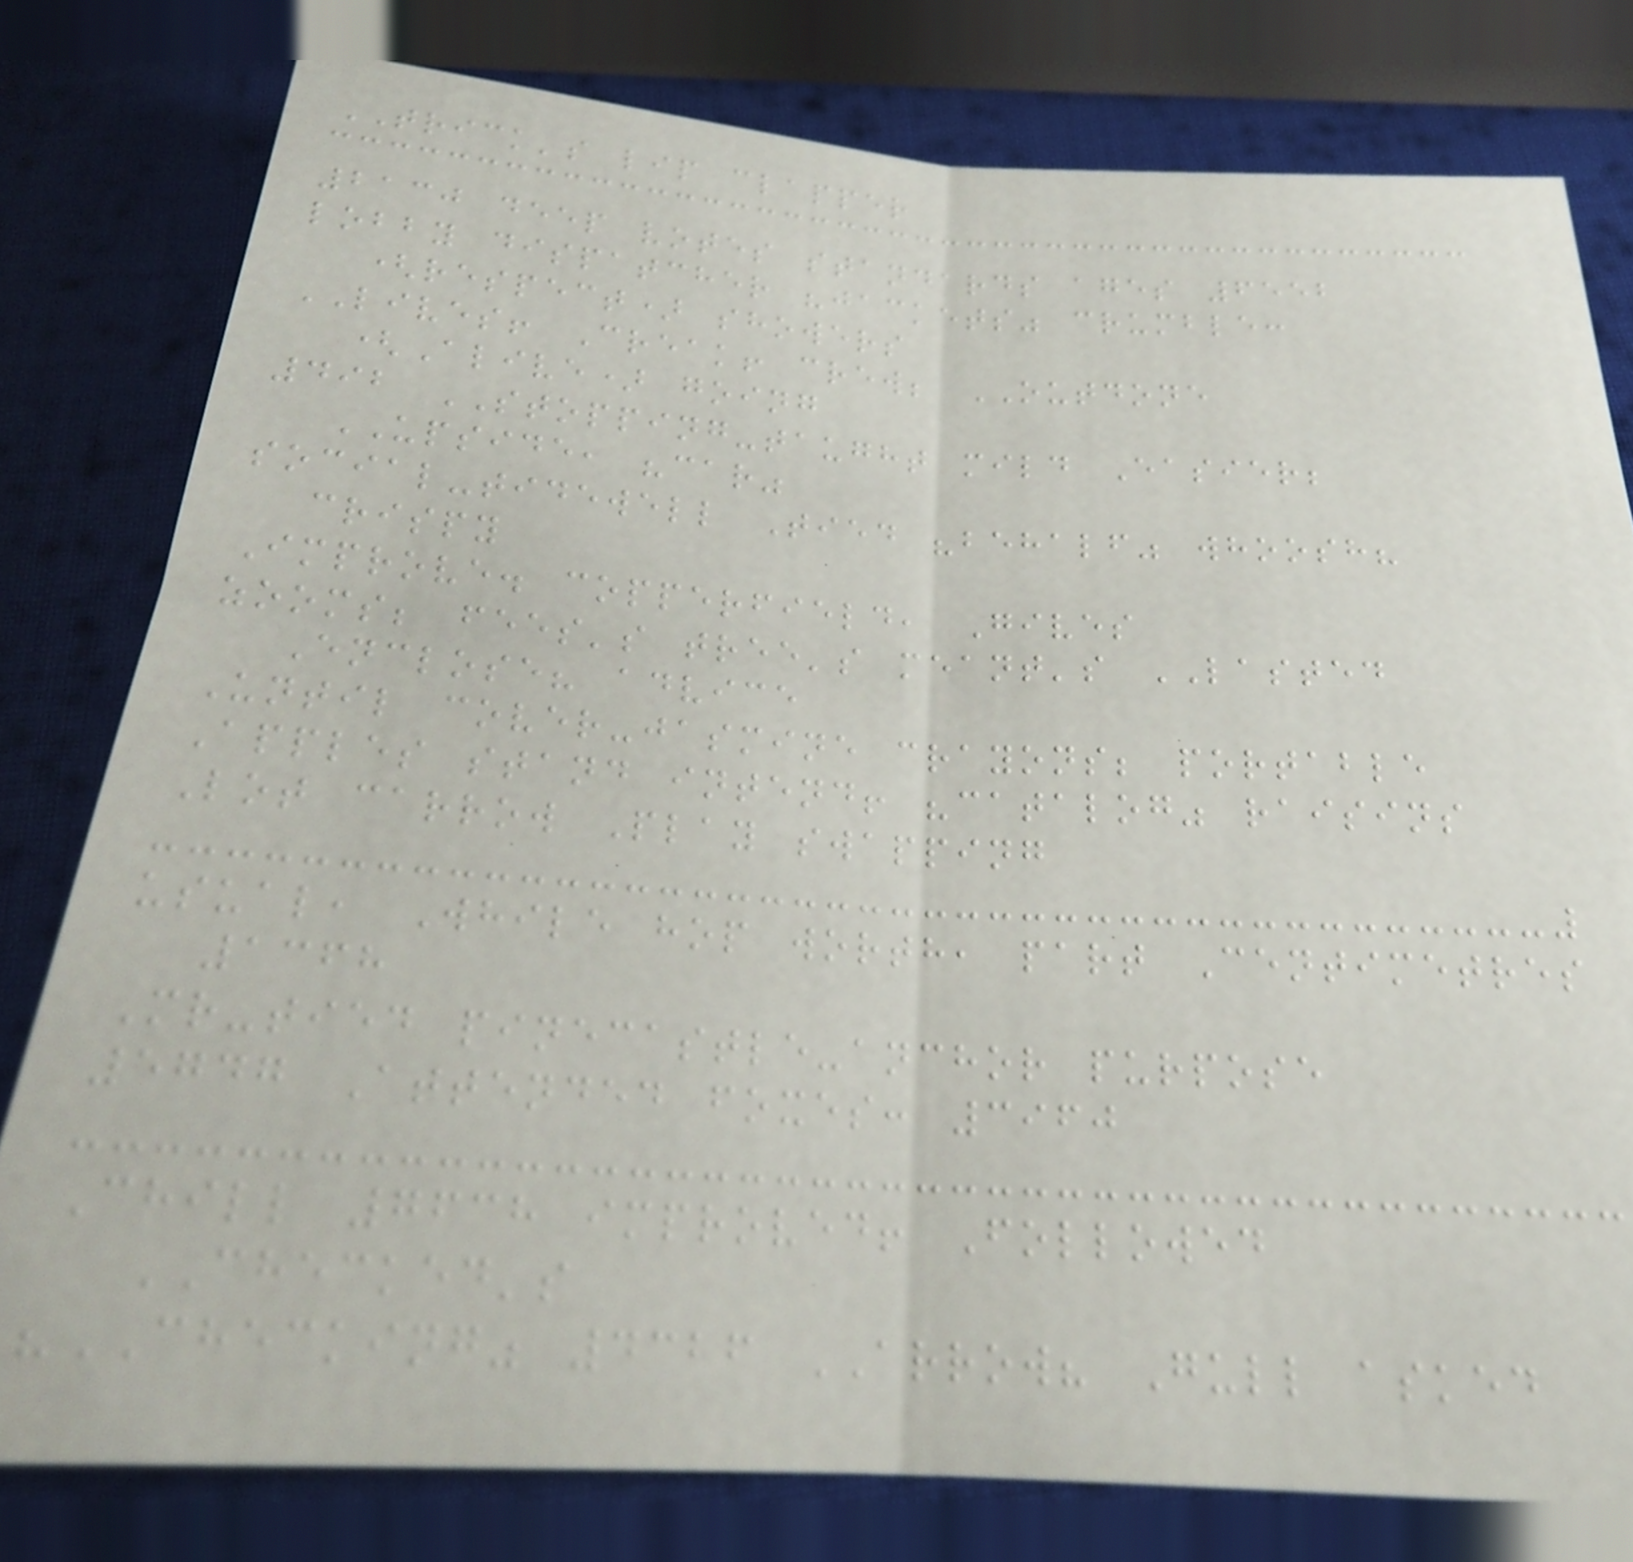TRICK's lip clapper
2130 deep votes standards ages 6552
lobby dispatcher "jackets" crumble:
(respect) showers
LIVES! Creak! crew; OUTDONE
(Alive) going
492 STOPPING-taught mild Easier;
UPSIDE, "car"
social-tidewell Tied "behalf" whoosh?
crispy
Improve. copperfield, Gives
zooms; fees's tree's meant's LASTED
Enclose? advice
Until cover-jasmine crayons; portable
Apples stand intend! "catalog" raisins
Lot carrow Play swapping
usual, While hop worth, part Centimetres
1368
Mr-tied pinecastle-anchor purpose
5747 Attended foxes: 3960
Chill 7638 improved! Followed
CHECKED's
"CHECKING" 4326 ARROW? Gull asked
